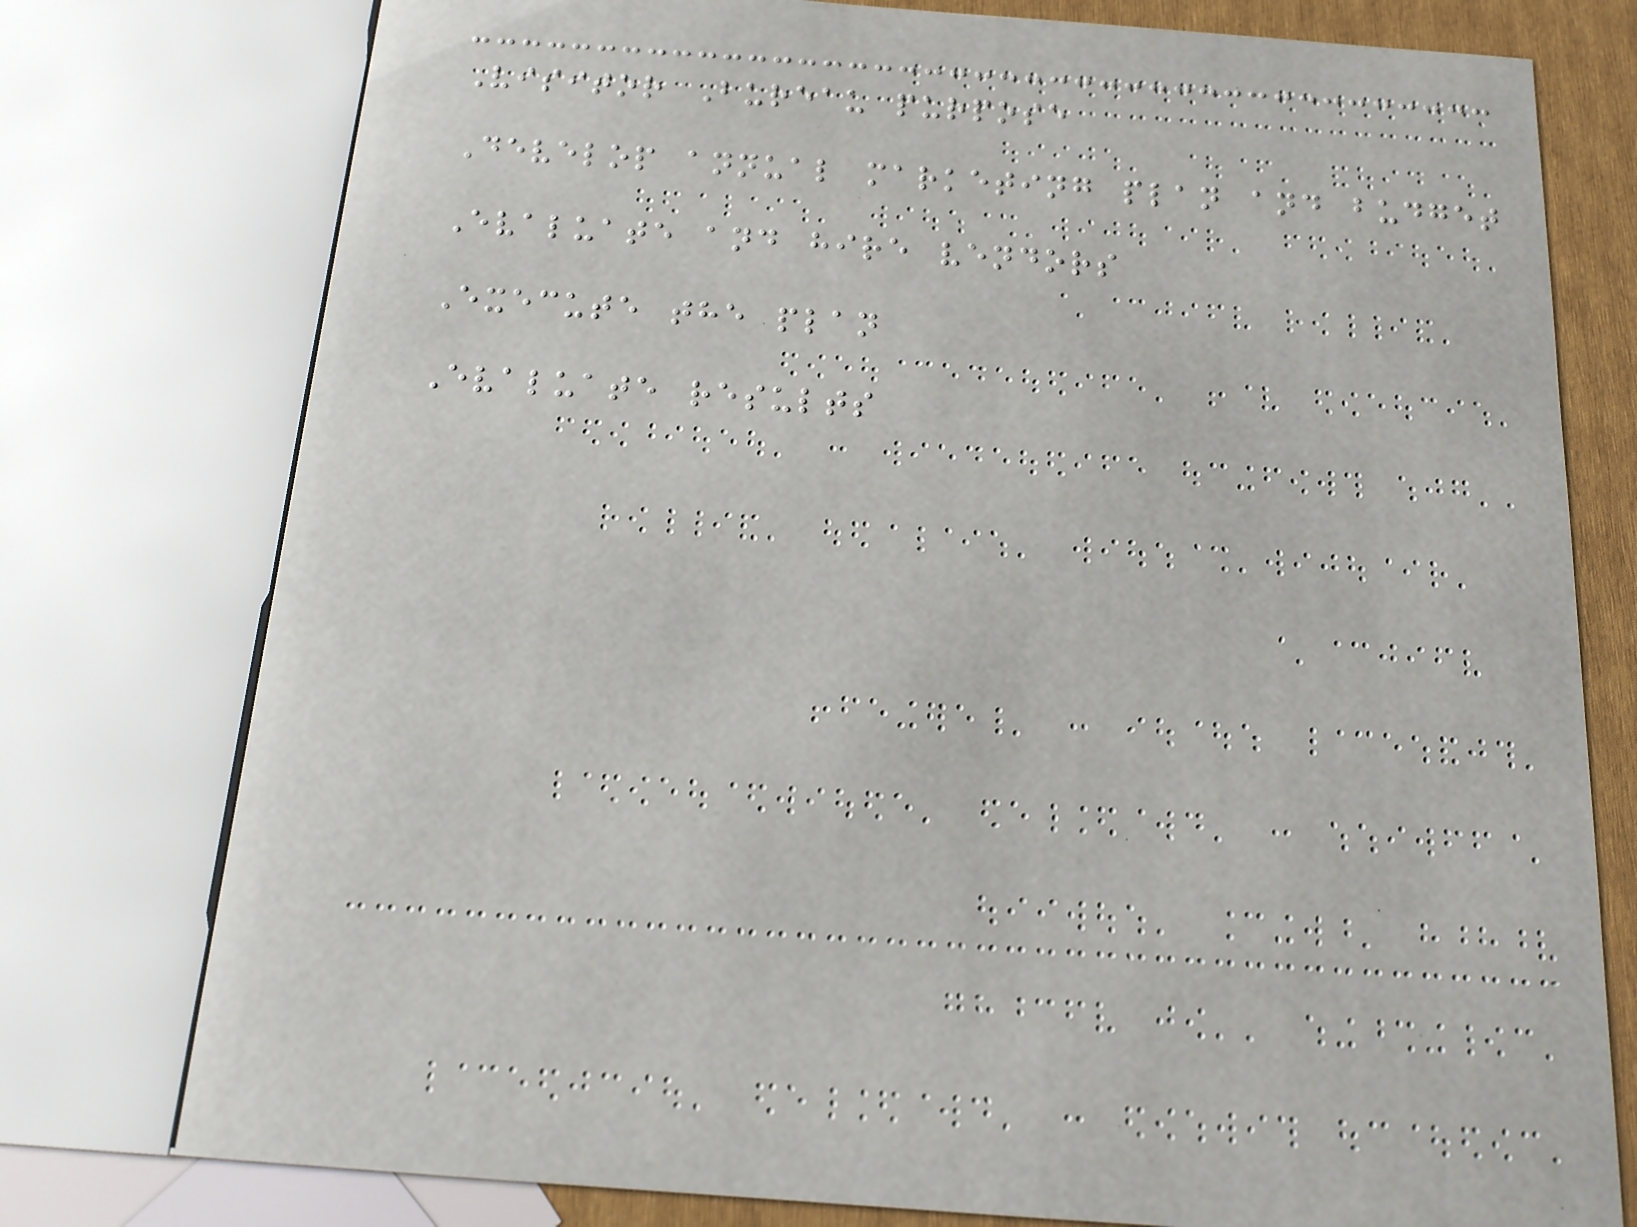Visitor Bureau purpose
Develop annual marketing plan and budget
Evaluate and hire vendors
Execute the plan
Evaluate results
